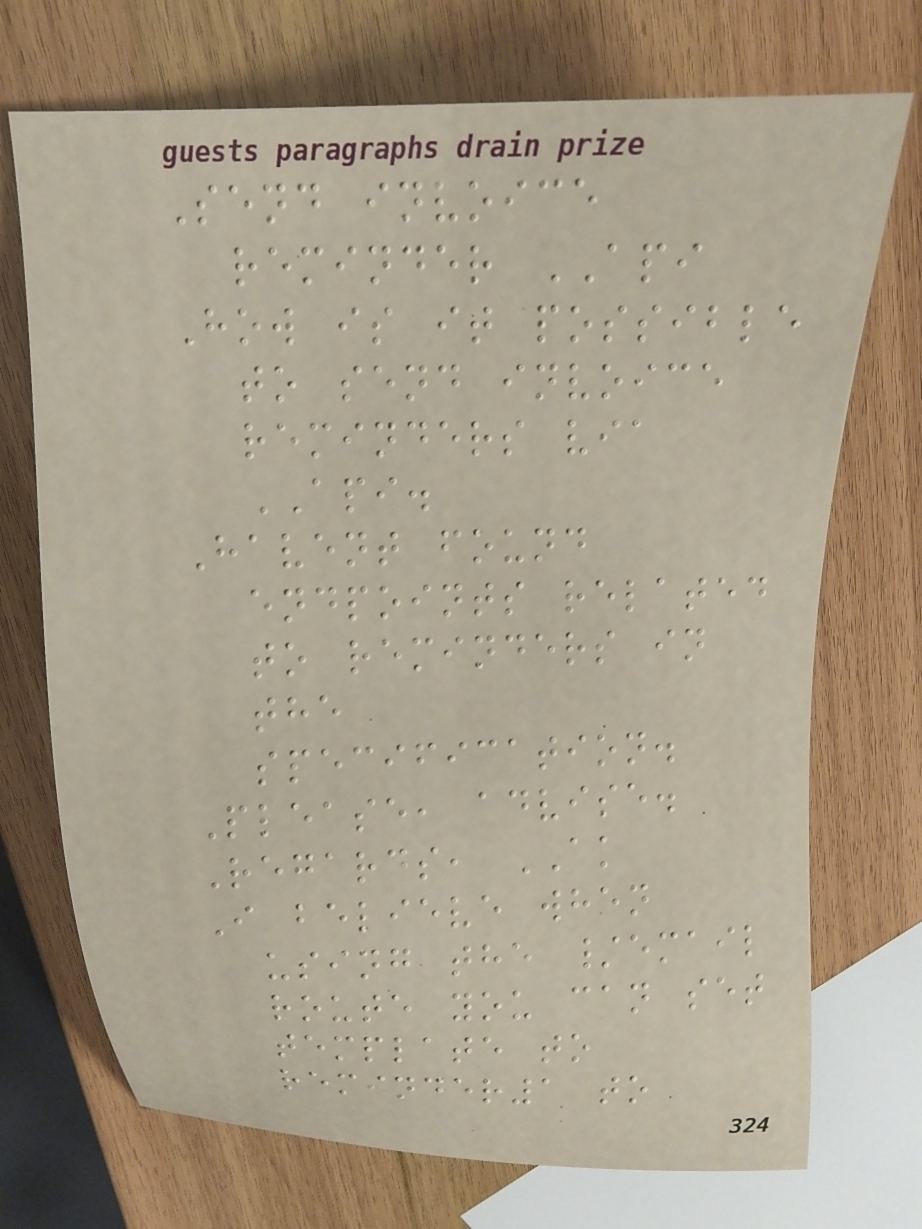Send invoice
reminder API
How is it possible
to send invoice
reminders via
API.
Havent found
endpoints related
to reminders in
the
specification.
Please, advise.
Regards, AK
I believe when
using the /email
route you can set
template to
reminder1 to
